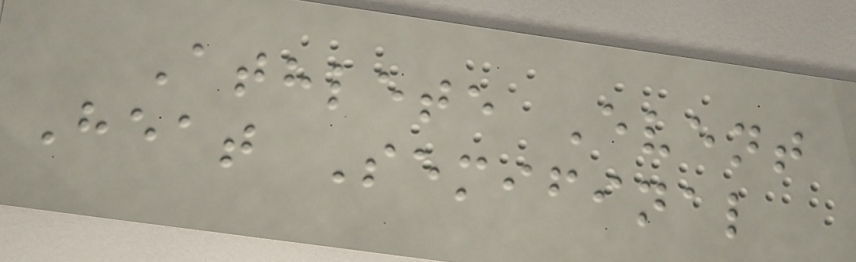Athlete Event
Heat Semifinal
